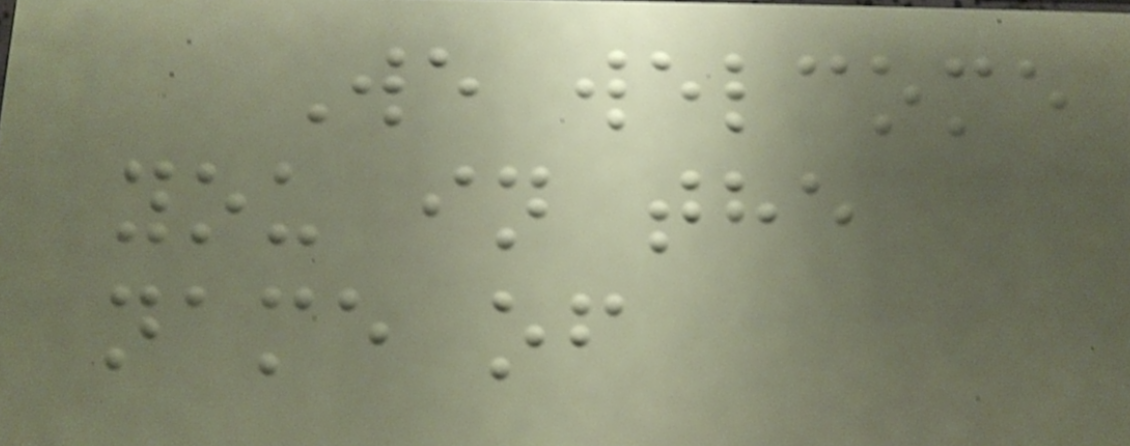We welcome
you in the
name of
